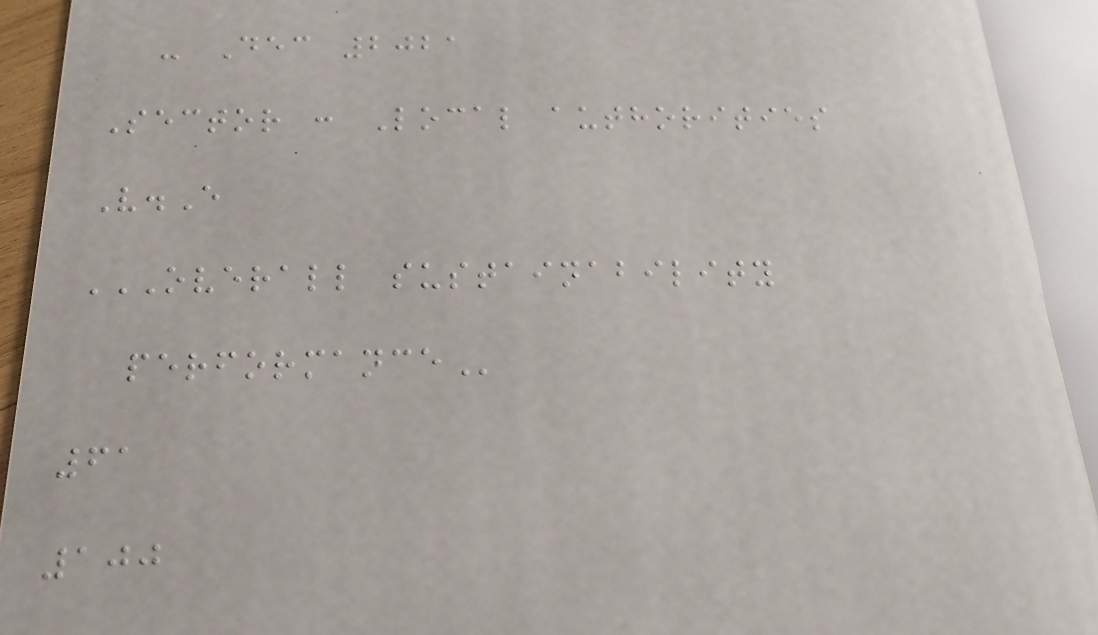- Dec 2021
Sector : Local authorities
V.E
OVERALL SUSTAINABILITY
PERFORMANCE
61
100
